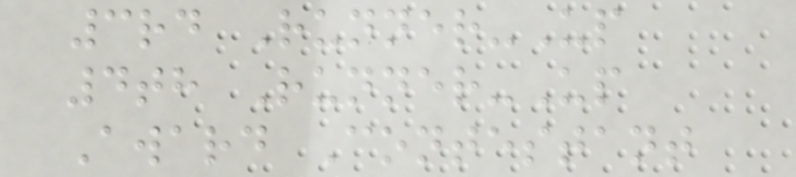3rd Runner-Up
4th Runner-Up
Award Contestant
